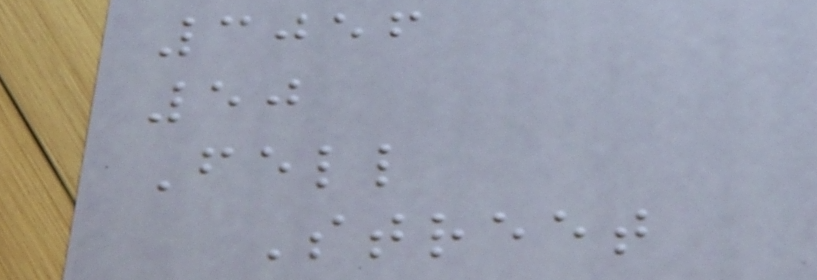3056
50
Fell
Street
